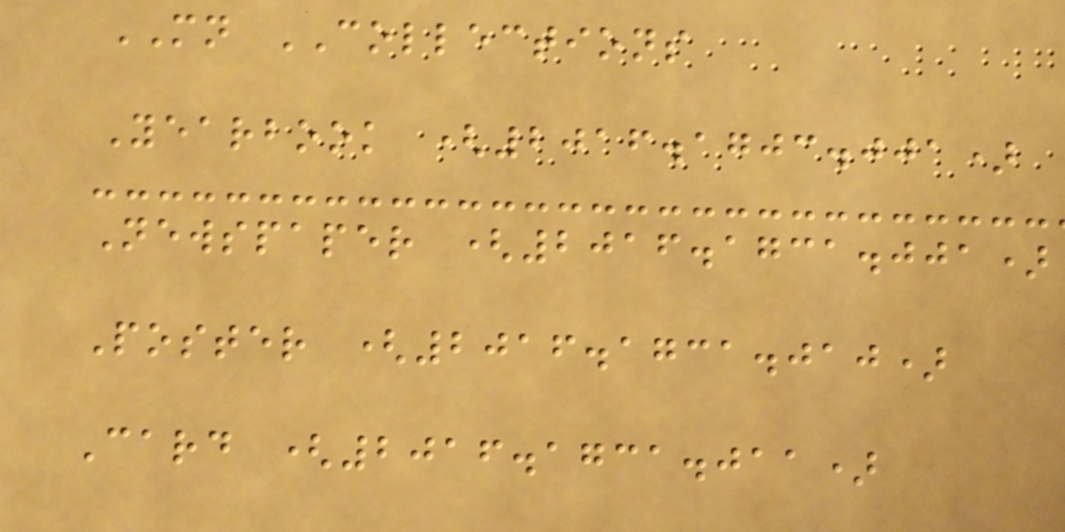MN COLLECTIONS
Yearbook (2016.1703.001)
Newspaper (2016.1731.001)
Poster (2016.1731.010)
Card (2016.1731.011)
